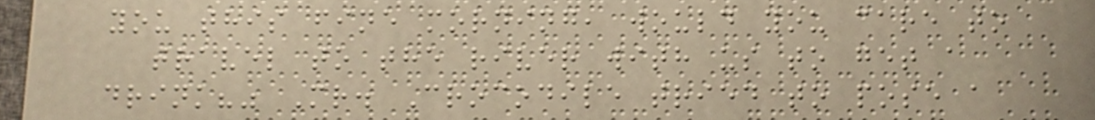you this fine morning, would you care to
travel to the river with us to get a
drink?" Mr. Crocodile tried to pose a
